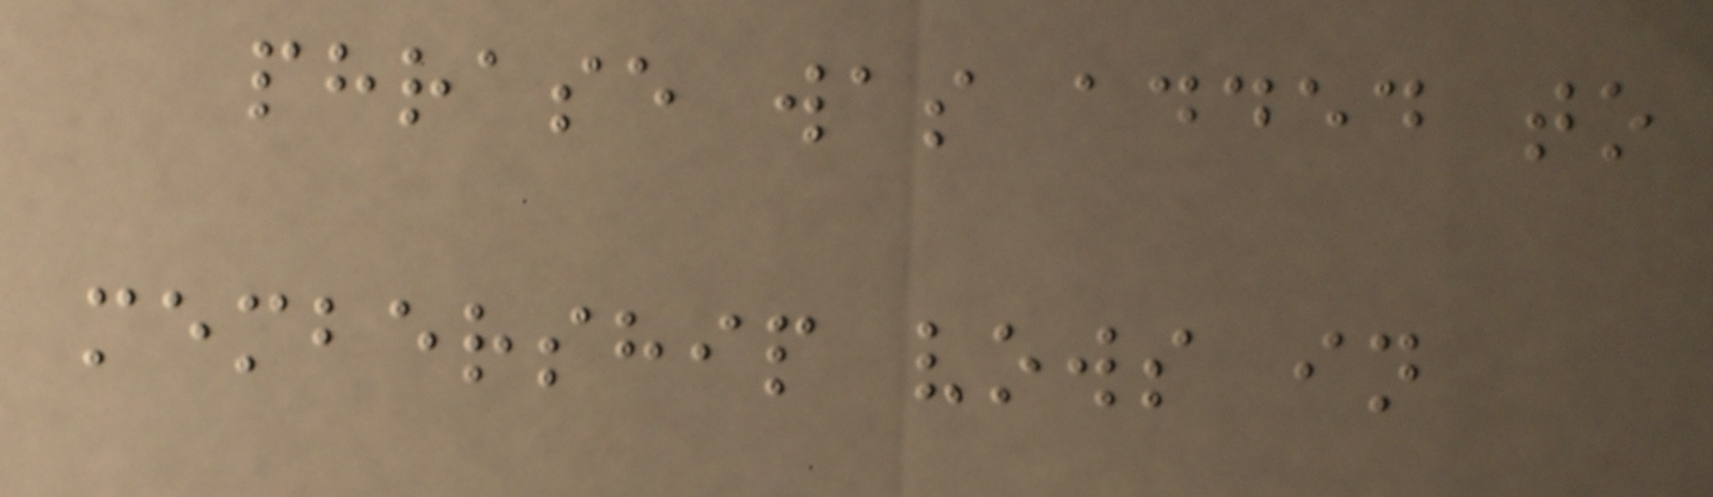phrase was added to
membership vows in
